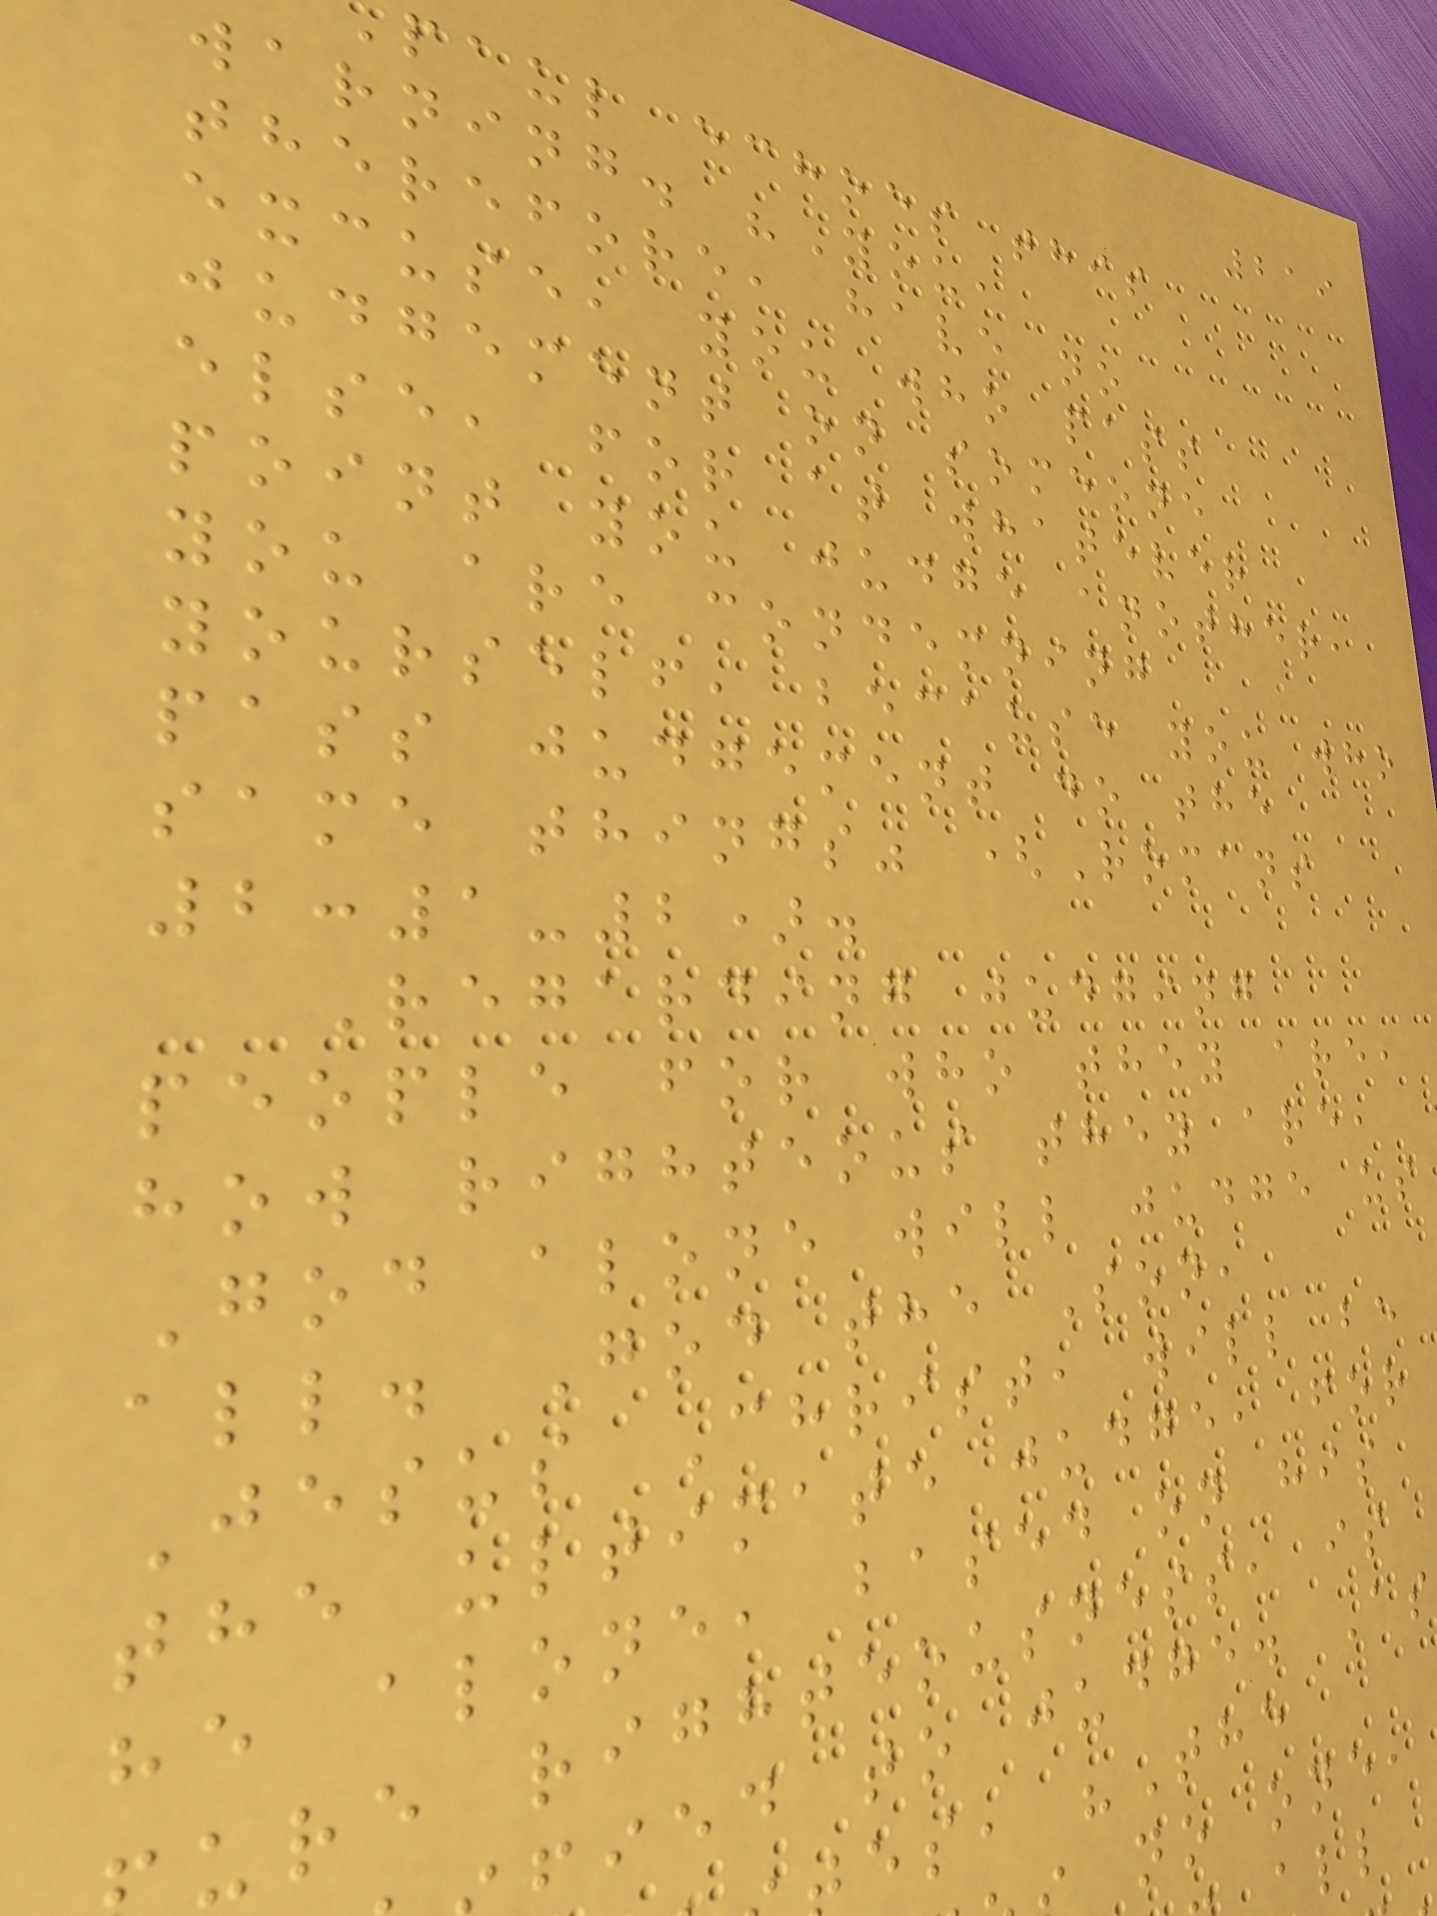219
paul echoes this
warning. "You,
therefore, have no
excuse, you who pass
judgement on someone
else, for at whatever
point you judge another,
you are condemning
yourself, because you who
pass judgement do the
same things" (Romans
2:1-2).
Regarding judging
people for who they are,
how righteous they are,
God alone will judge us
all. God the Son,
Jesus Christ, will be
the ultimate judge, for
he alone, based on his
ure righteousness, is
ied to judge. As
es, "The
no one,
